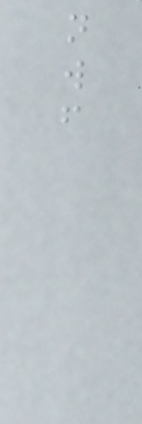n
w
f
